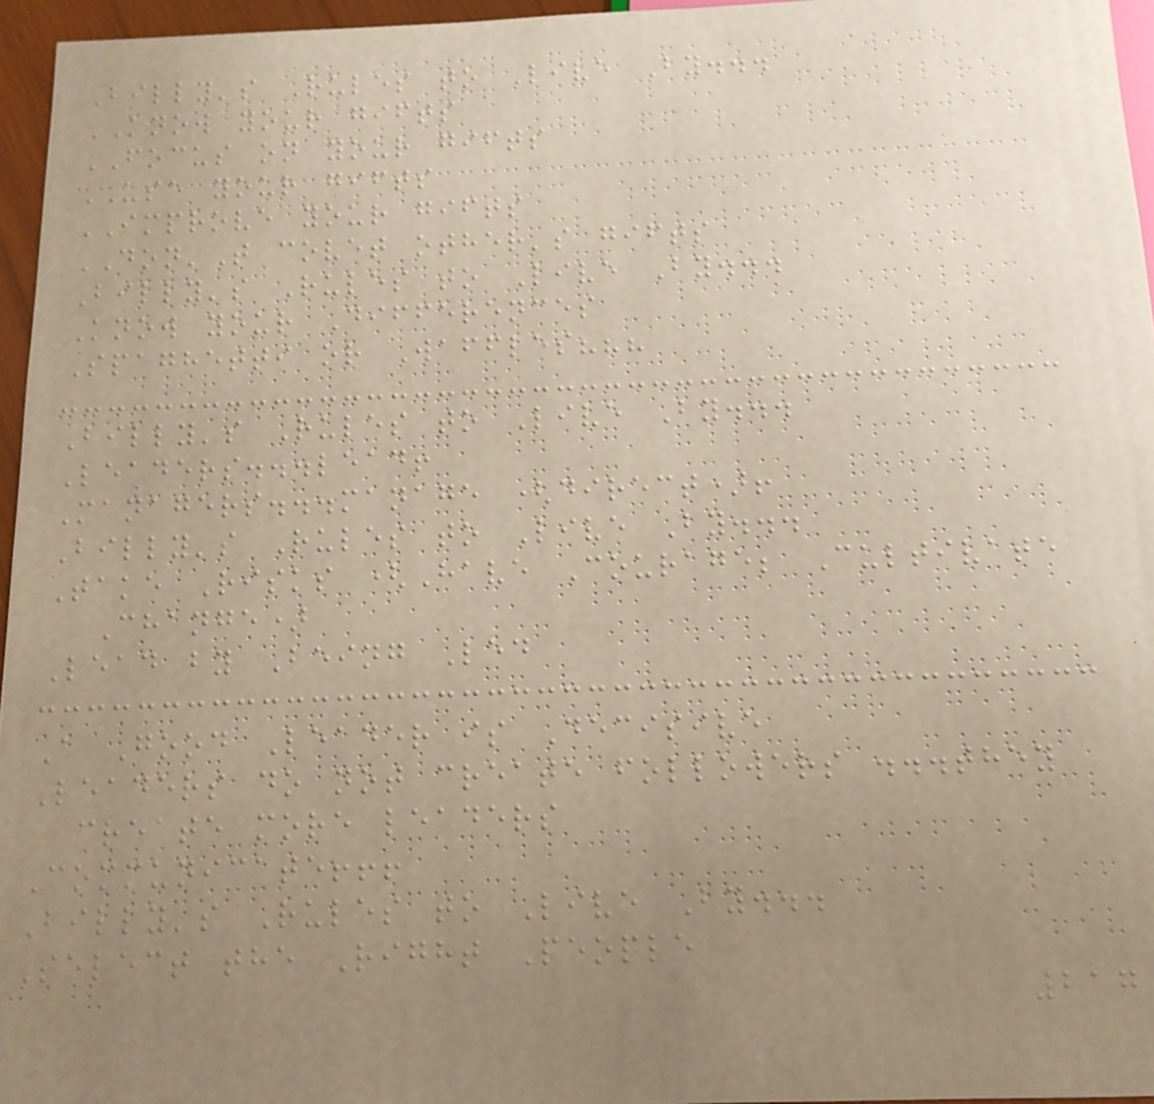Billy's Rules to Live By...
KNOW your gifts
FOCUS on your gifts
USE your gifts
IMPROVE your gifts
DON'T covet other's gifts
Billy's Rules to Live By...
Know your Differences
Spaghetti or Waffles???
Billy's Rules to Live By...
Leaders...lead!
Managers...manage (direct)!
Billy's Rules to Live By...
Take Risks (Have Courage; Cultivate
Change)
Lead by Being Led
A Good Leader is Decisive
Leaders do not create followers ...they
create more leaders
Communicate!!!
Billy's Rules to Live By...
Select the Right People
217
